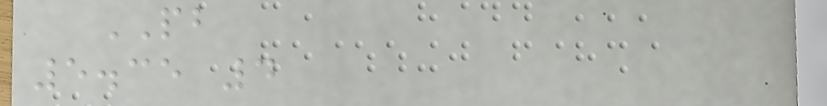PB
5.35 4
